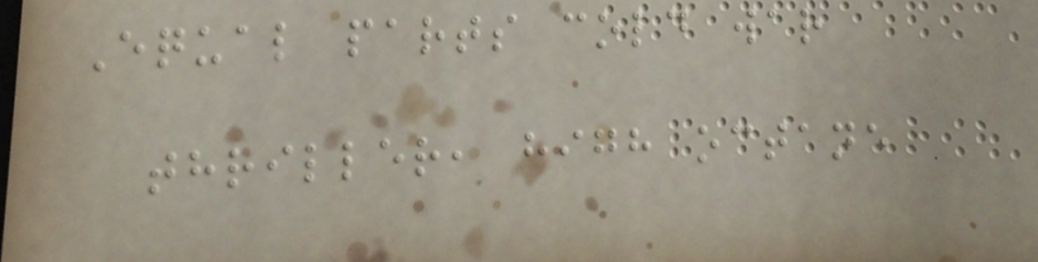Equal parts cold war
thriller, high octane
